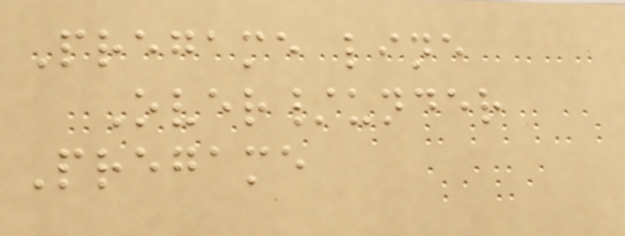Pregame line
Over/under
Pregame
